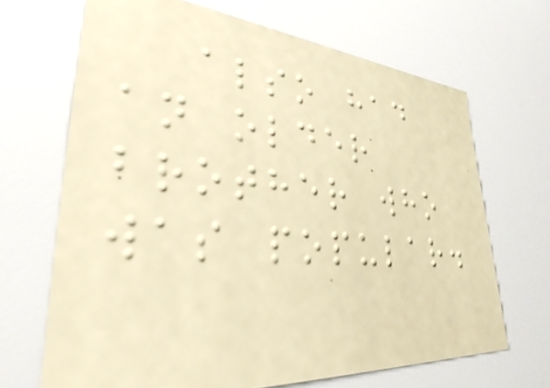also had
an older
brother who
was popular.
